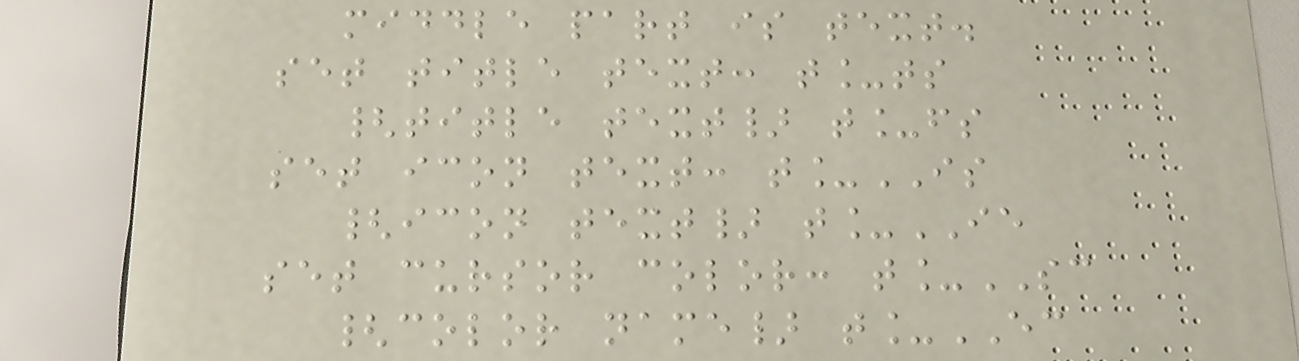middle part is text.
set title text: t_ts
{title text} t_fs
set icon text: t_IS
{icon text} t_IE
set cursor color: t_SC
{color name} t_EC
